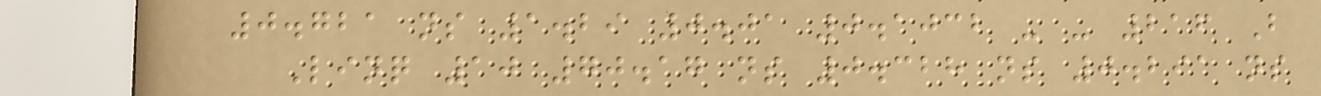0.721 ns 1.29 0.01 0.1032 - - 216 B
Linq 10 70.17 ns 0.328 ns 0.291 ns
